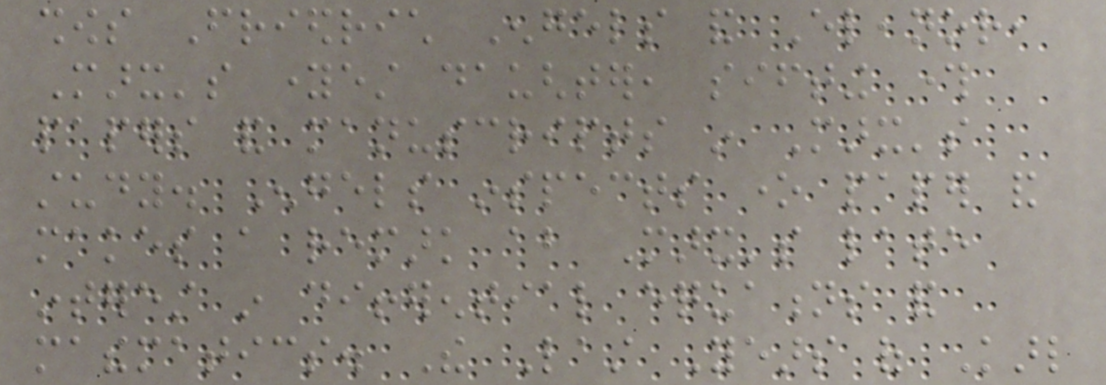shows Friedrich Engels and Eleanor,
Marx's youngest daughter, sifting through
papers and manuscripts in Marx's
study. Engels inspects one paper and
makes a remark about Marx's late
interest in differential equations and
mathematics. The Last Years of Karl
